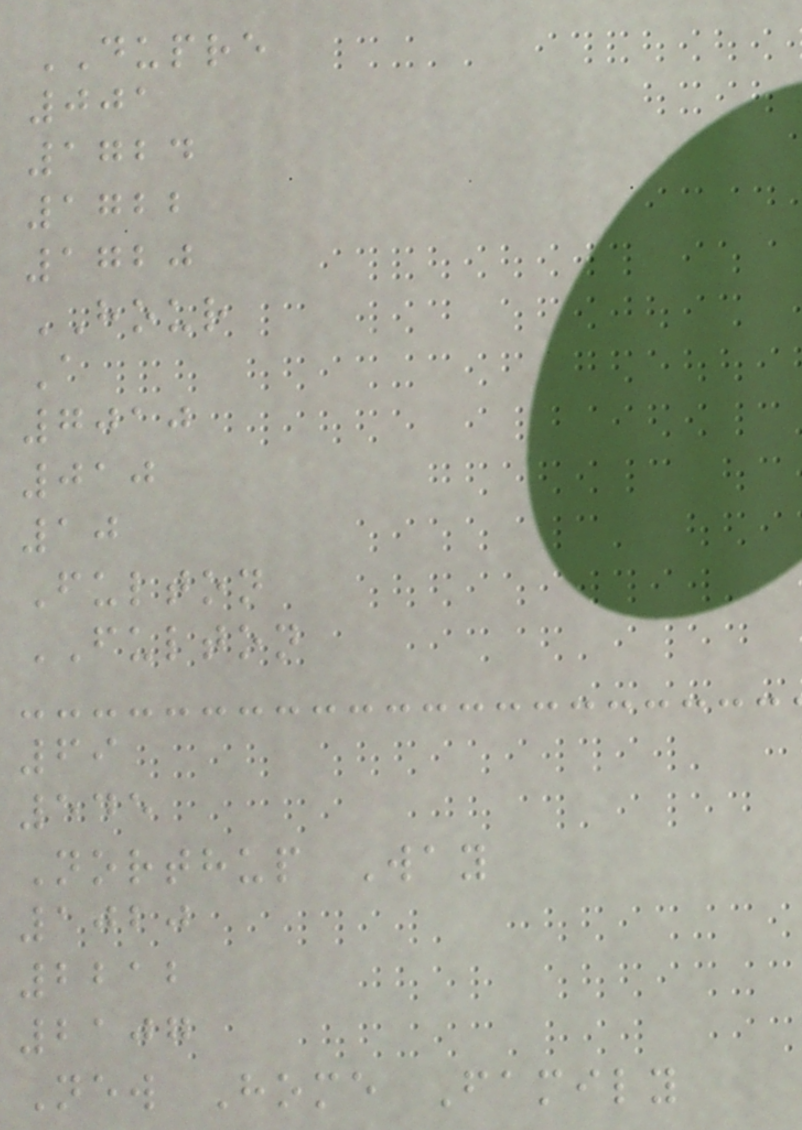DUPRE
001
1724
1722
1720
HOUR
A
7010
010
10
Fulton
FULTON
69
545
Northup Way
1020
2212
2107
New Home Family
